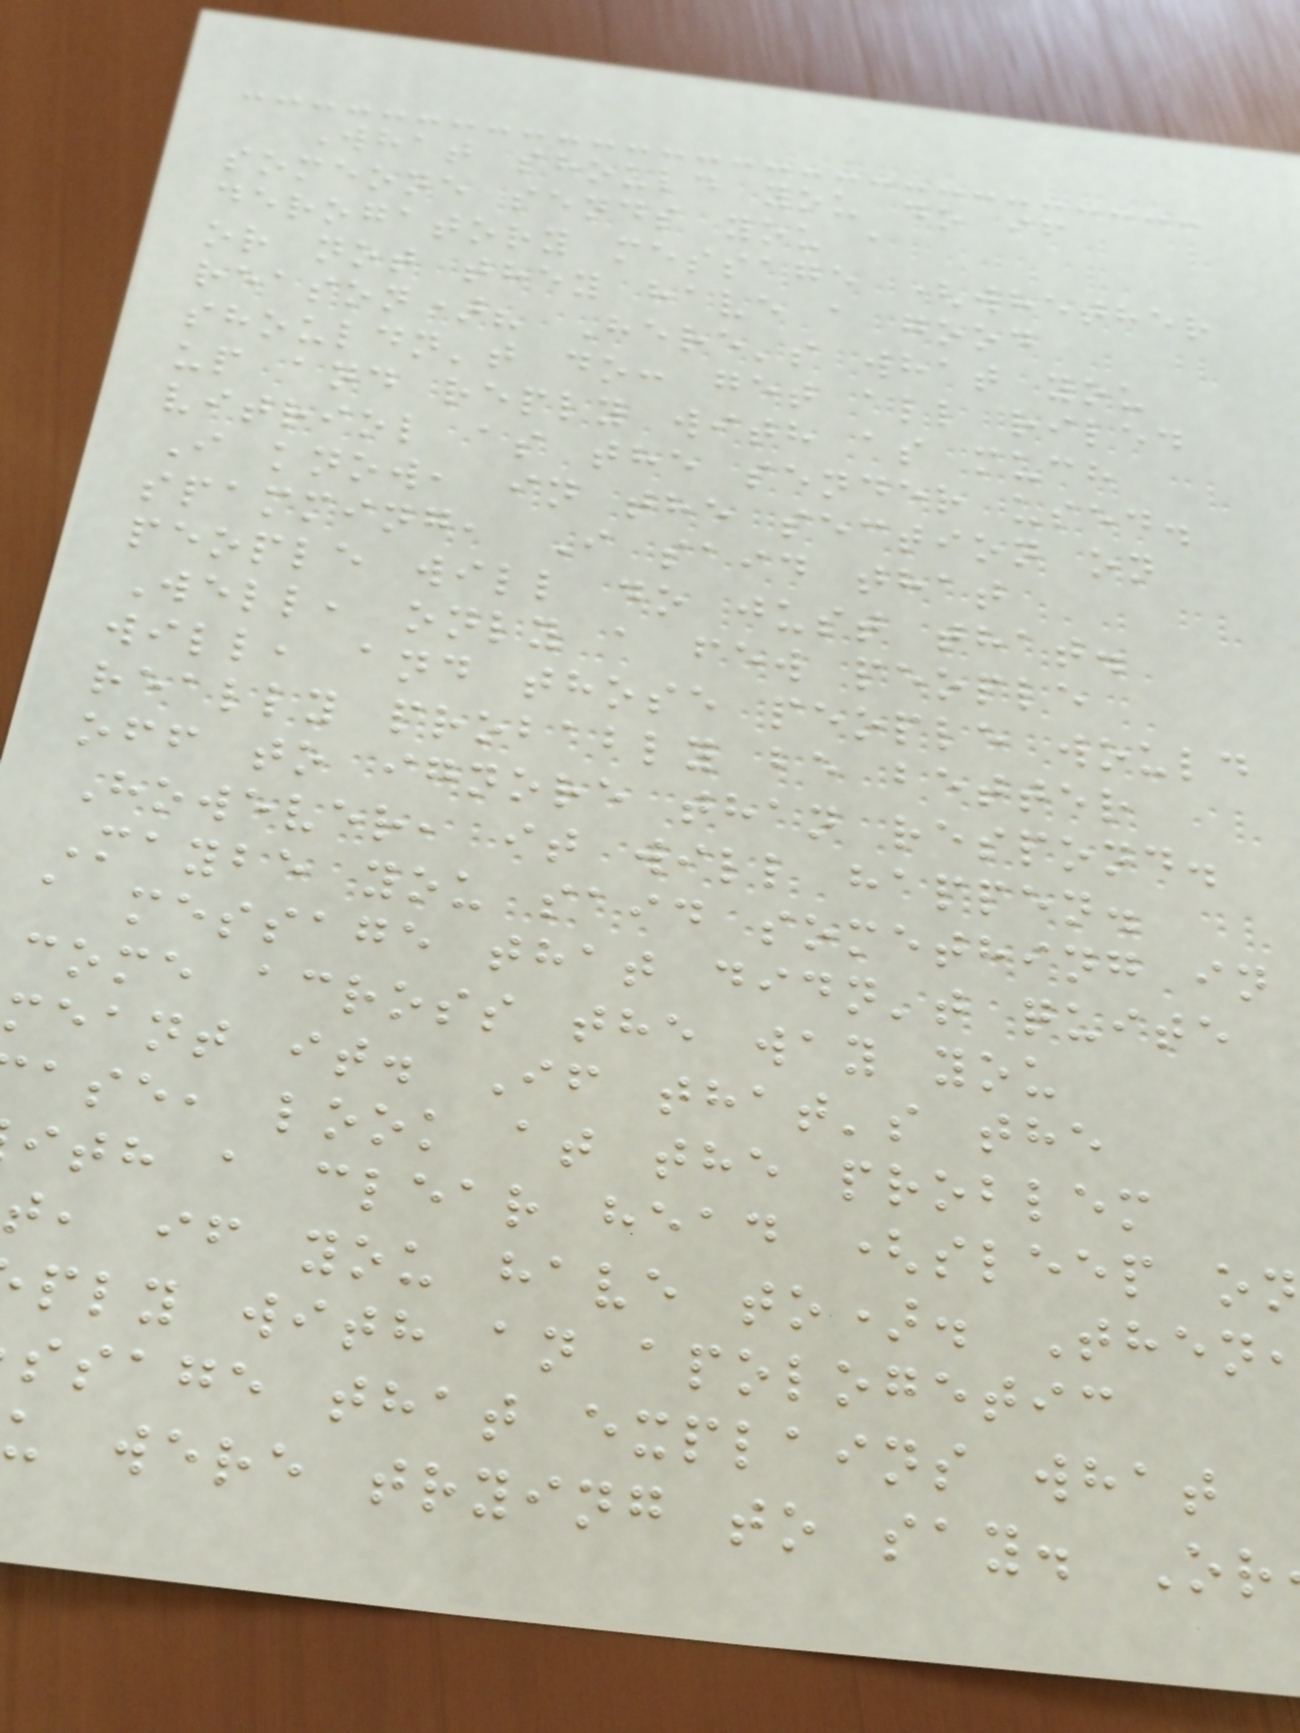What should you do if
someone sends you a
derogatory message (whether
or not they have a good
reason)? Here's what you
shouldn't do: get all riled
up and reply with as much
vitriol as the sender used.
I know, in the section on
spamming, I said that
people will do just that.
Well, only a few people
will, and those people would
really probably be better
off to ignore than respond.
However, it will happen.
Maybe you said something in
a message that didn't quite
come across the way you
meant it. If that's the
ase, look at the problem
ith a clear head (sleep on
t, if you have to). Then
ply with an apologetic
ssage that explains what
u were trying to say. Or
